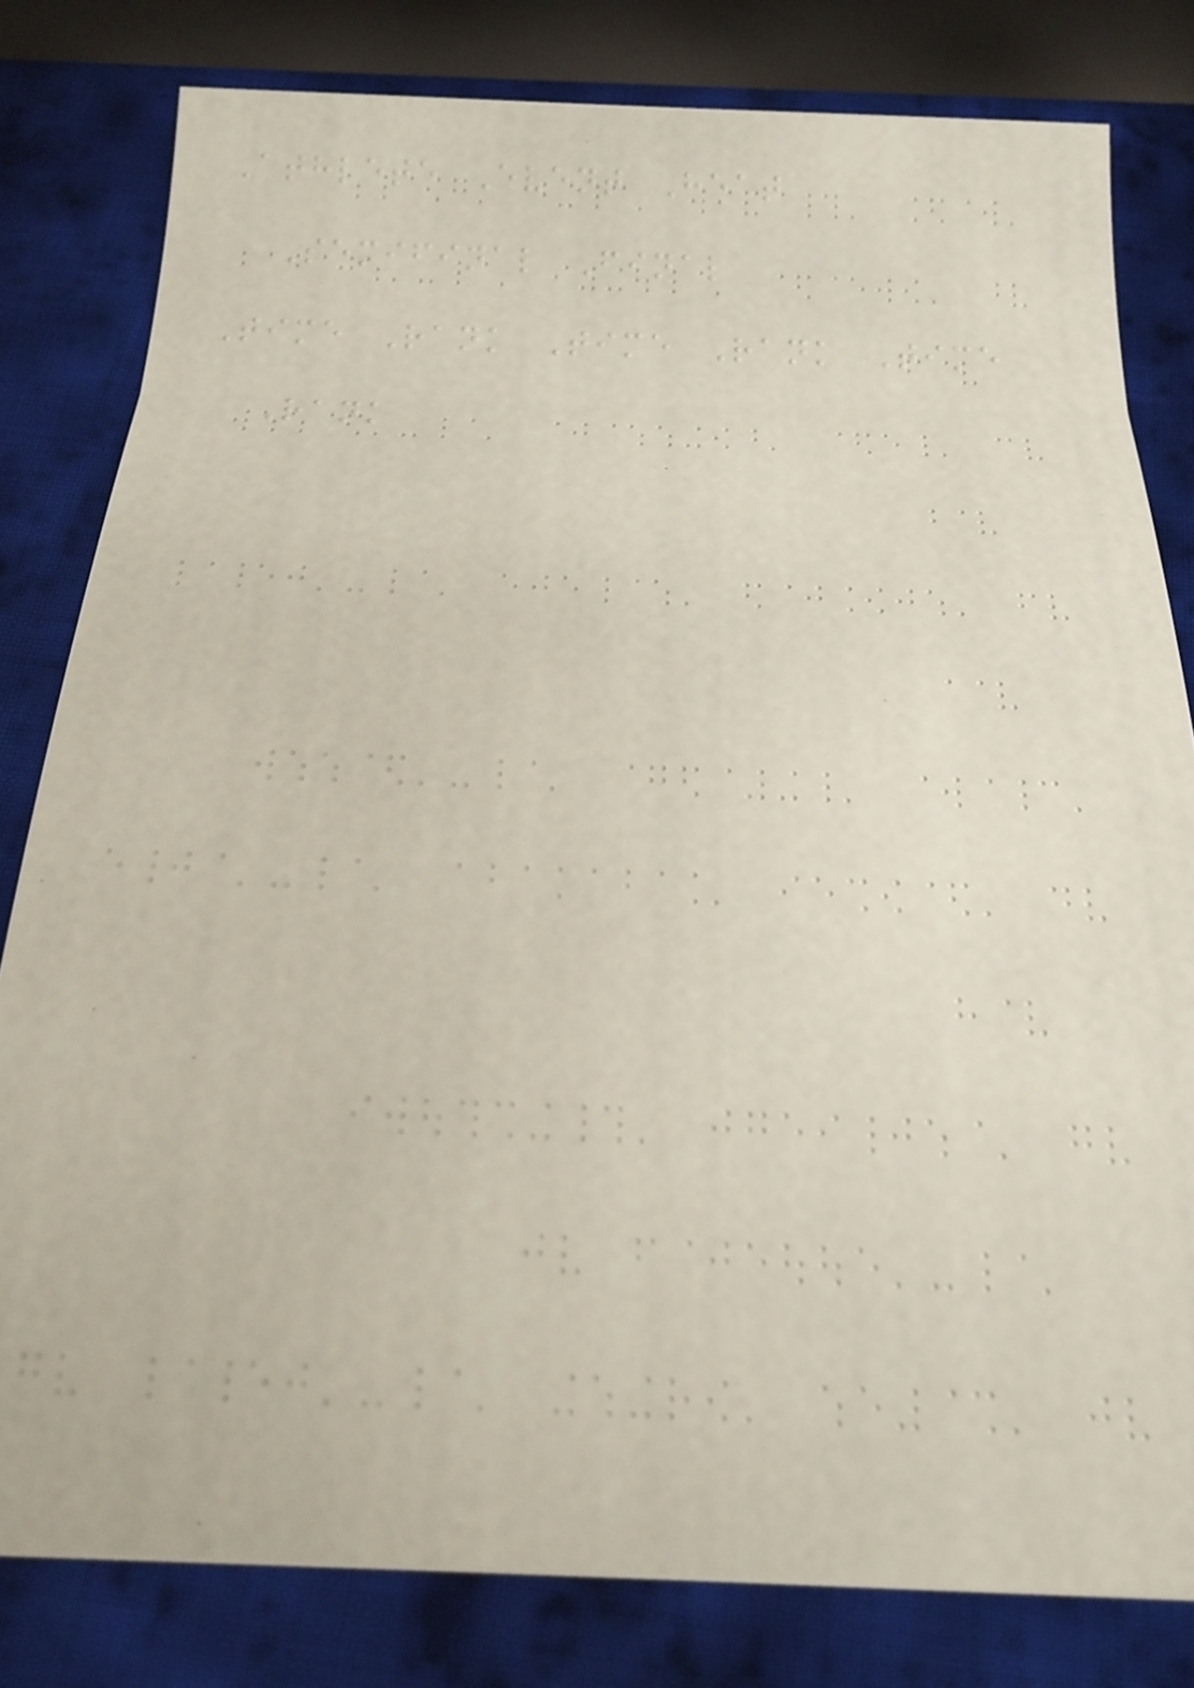Athlete Event Heat
Semifinal Final
Time Rank Time Rank Time
Rank
